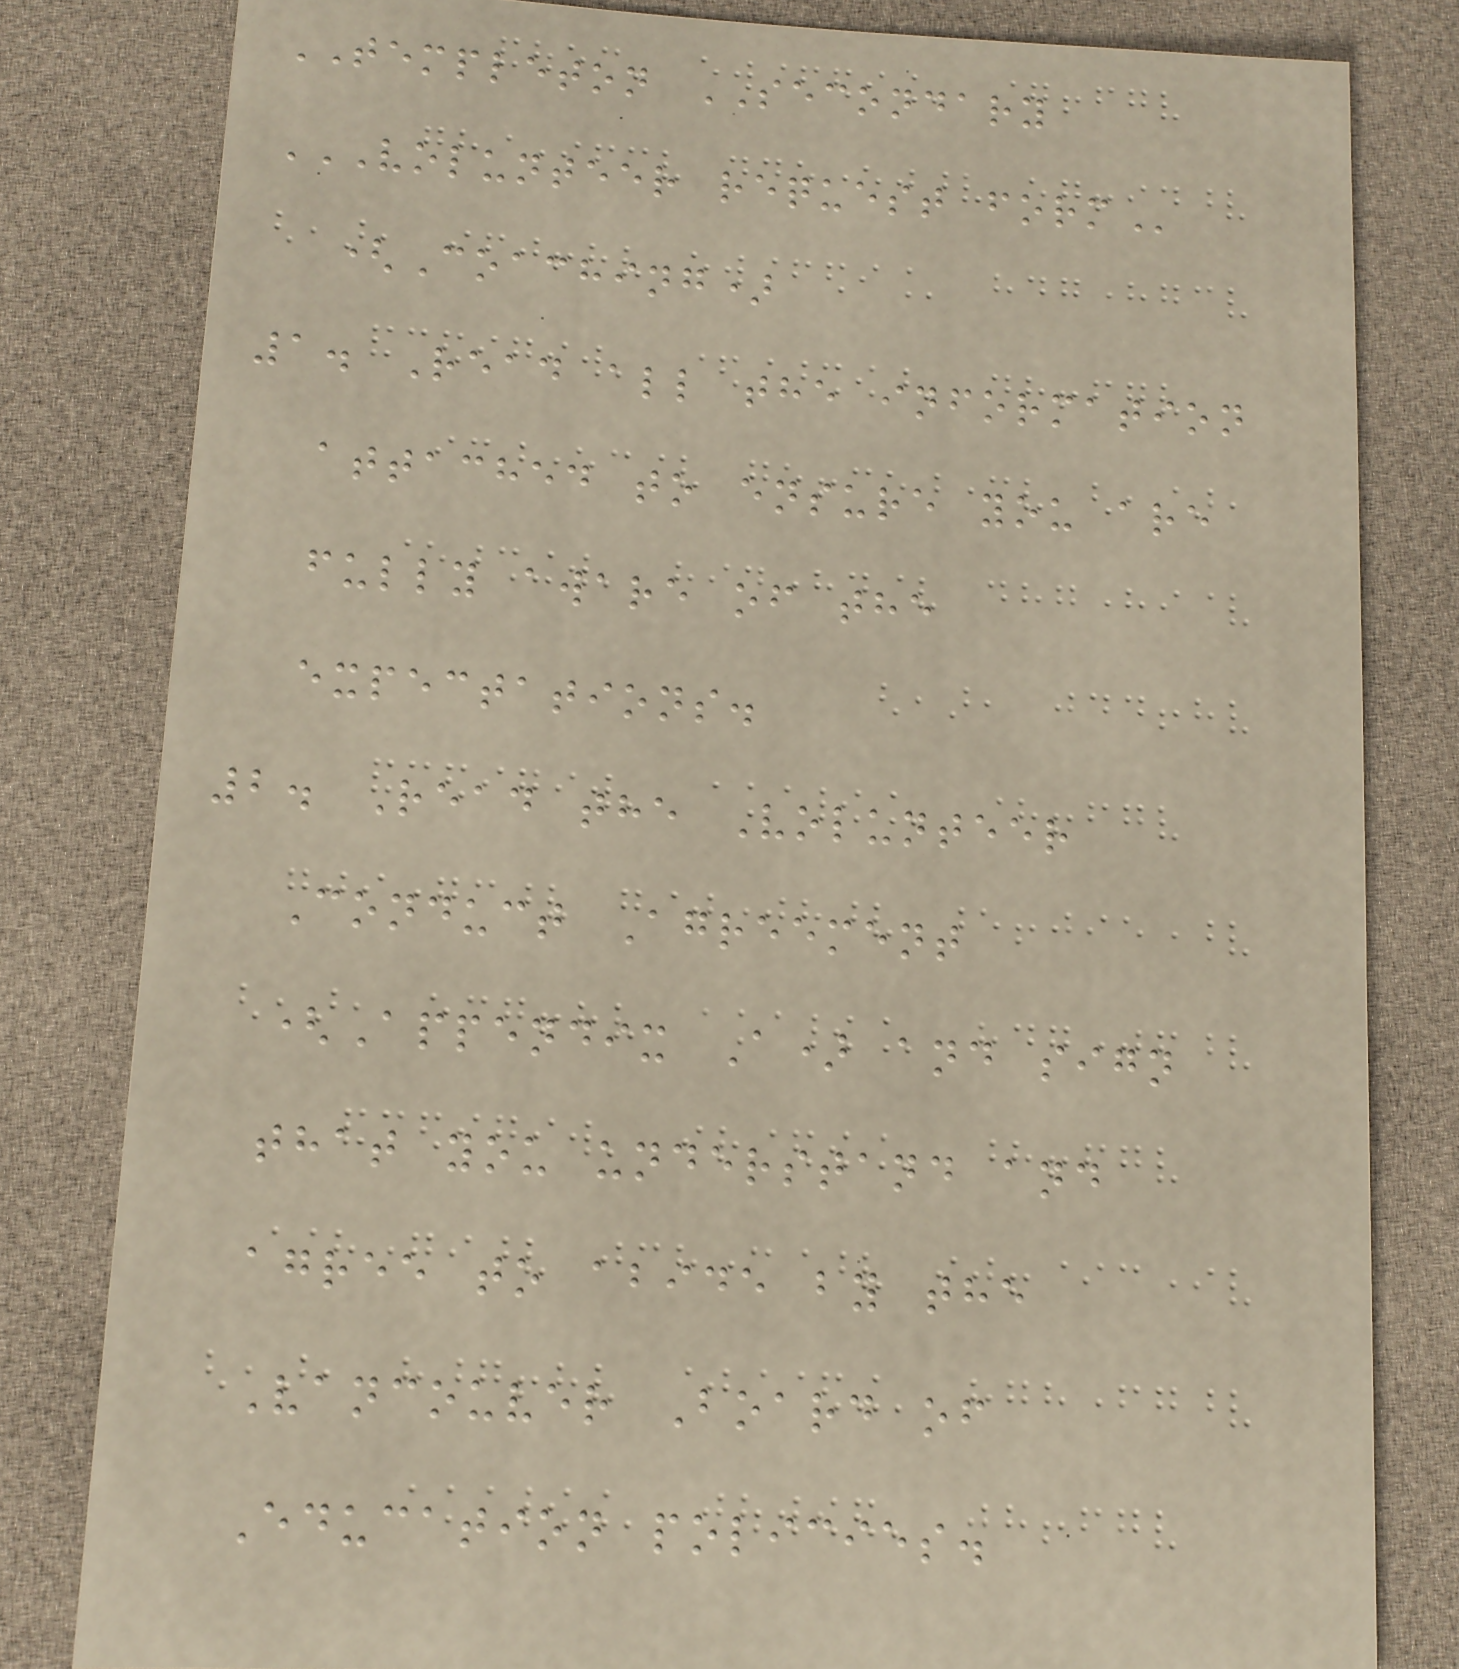TEMPLETON SECONDARY
VOLUNTEER REQUEST FORM
(Coaching)
1. Read all the information
attached to ensure you are
fully aware of the
expectations.
2. Read the Volunteer
Conduct Agreement
(Appendix A) and sign
that you understand and
agree to abide by the
Vancouver Board of
Education policies.
